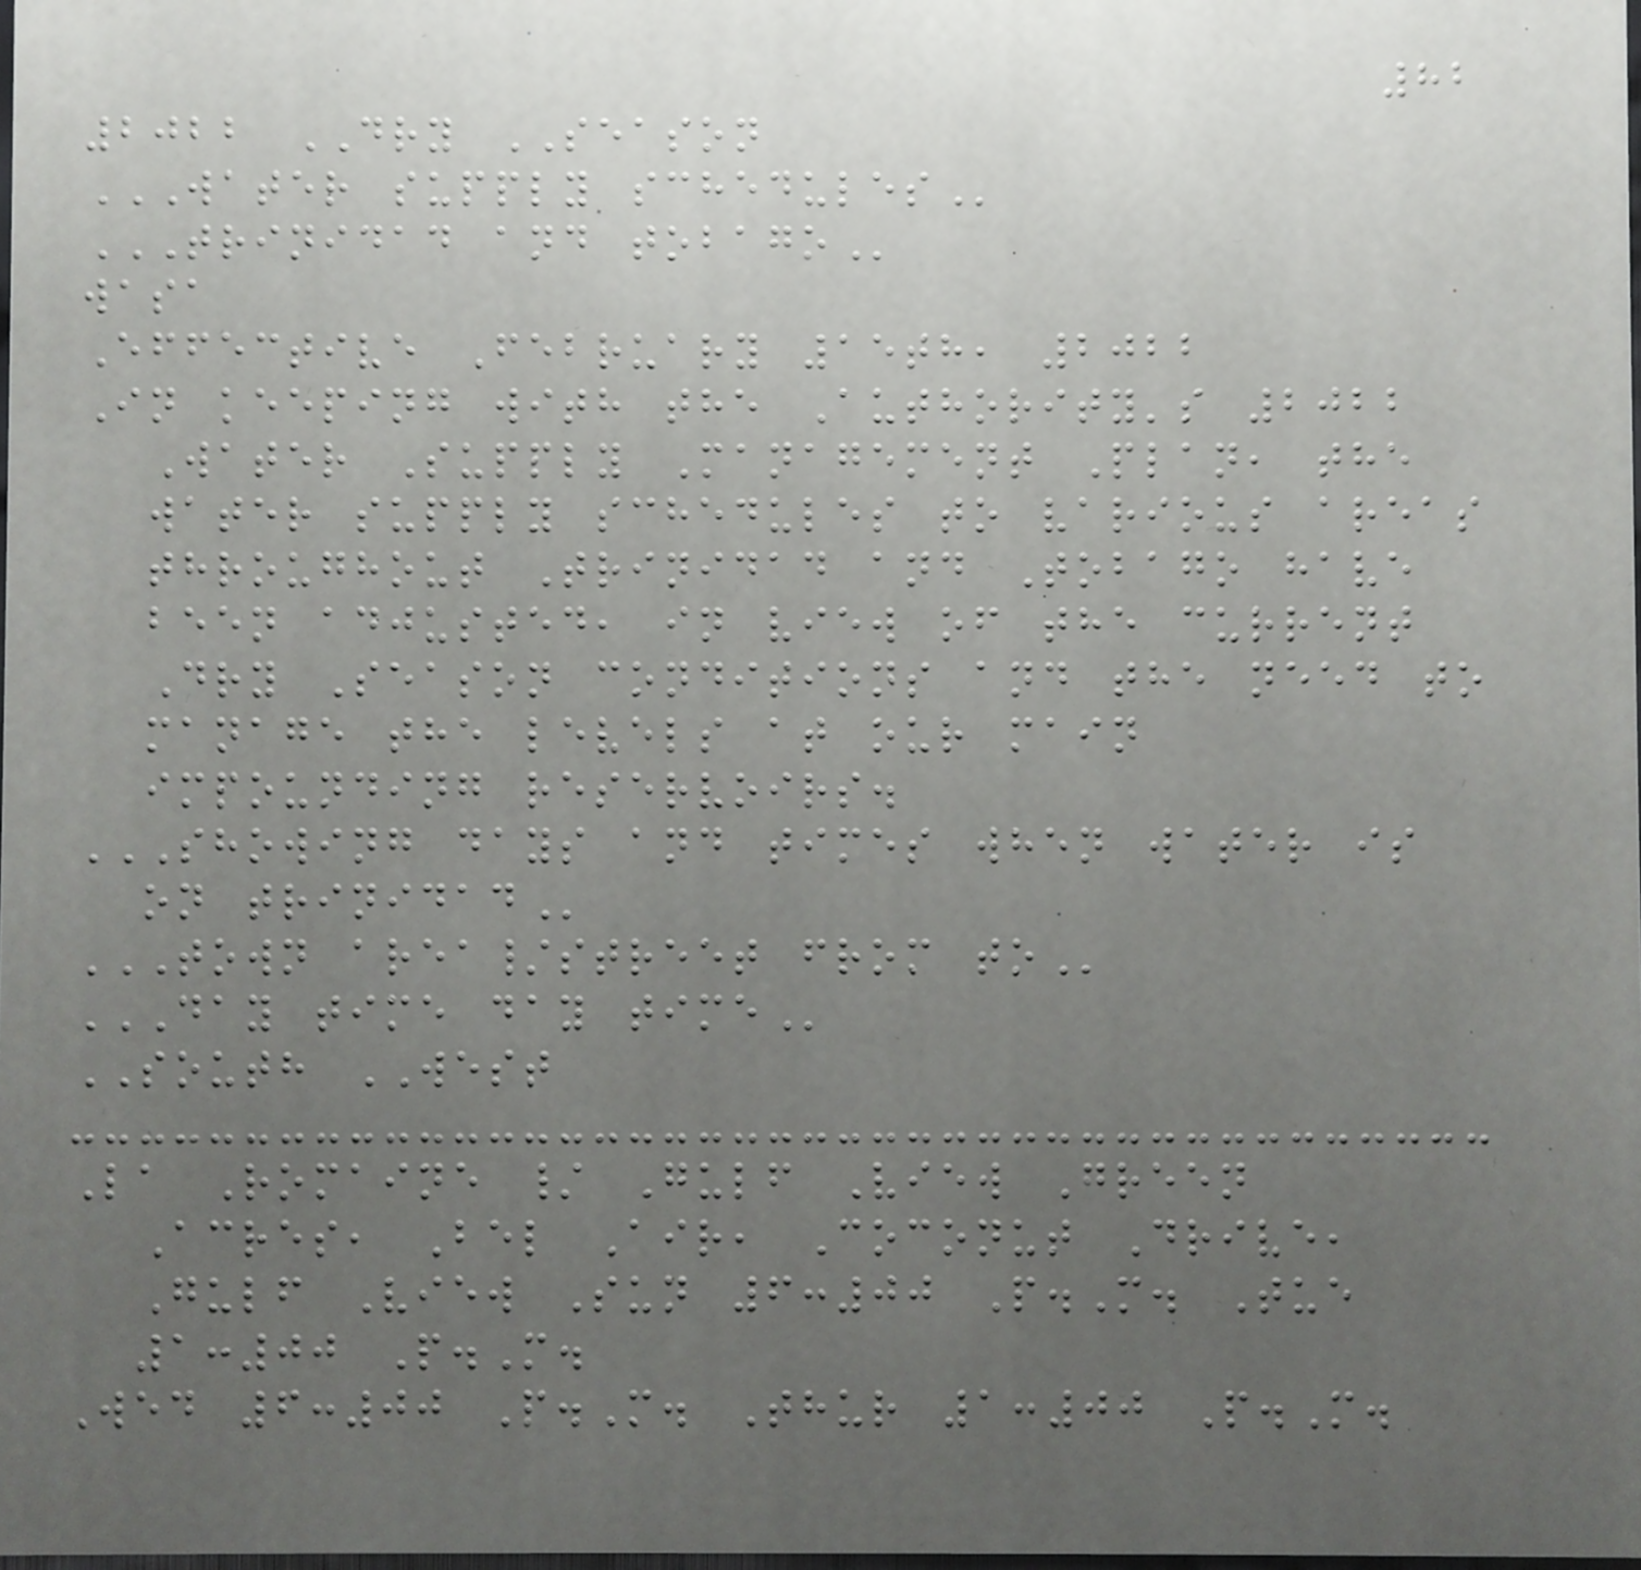82
2022 DRY SEASON
WATER SUPPLY SCHEDULES
TRINIDAD AND TOBAGO
wasa
Effective February 15th, 2022
In keeping with the Authority's 2022
Water Supply Management Plan, the
water supply schedules to various areas
throughout Trinidad and Tobago have
been adjusted, in view of the current
Dry Season conditions and the need to
manage the levels at our main
impounding reservoirs.
SHOWING DAYS AND TIMES WHEN WATER IS
ON TRINIDAD
TOWN AREA/STREET FROM TO
DAY TIME DAY TIME
SOUTH WEST
La Romaine / Gulf View Green
Acres, Bel Air, Coconut Drive,
Gulf View Sun 6:00 P.M. Tue
1:00 P.M.
Wed 6:00 P.M. Thur 1:00 P.M.
